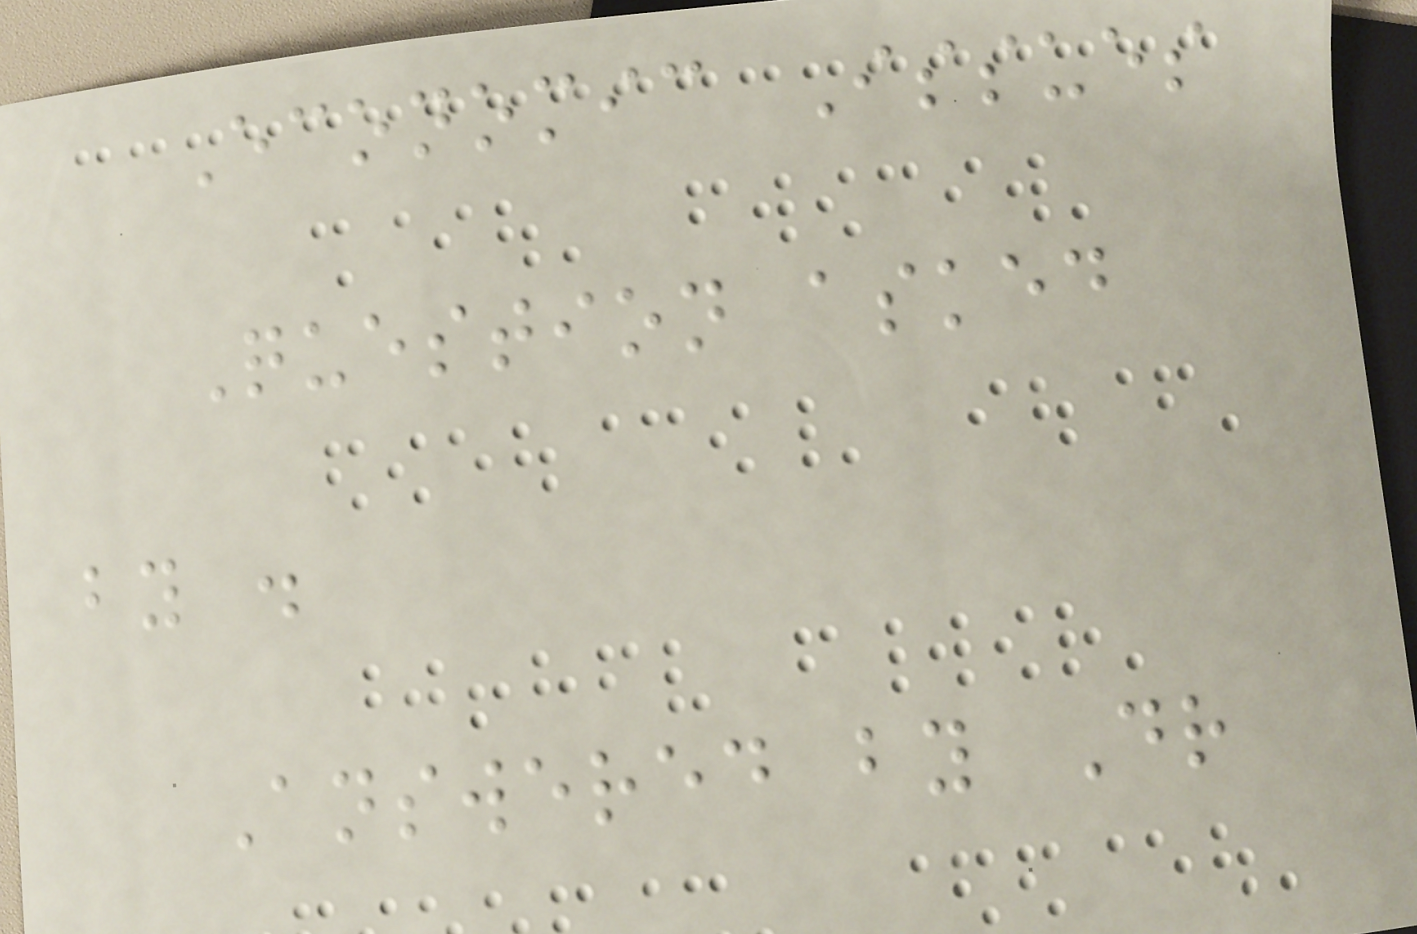Economic Issues
Question asked
by .
Answered by Dr
